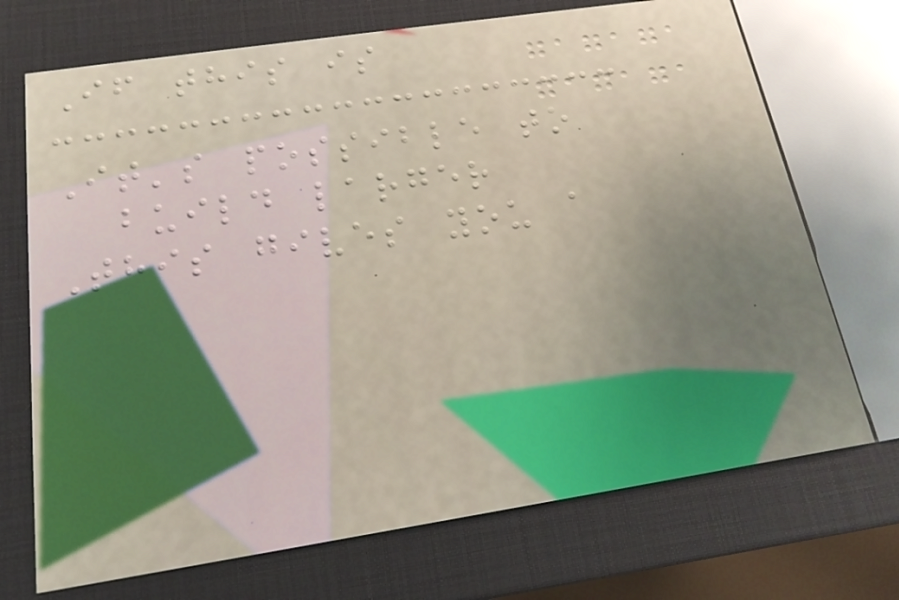If this is
It's possible to
build larger
This gives you a
